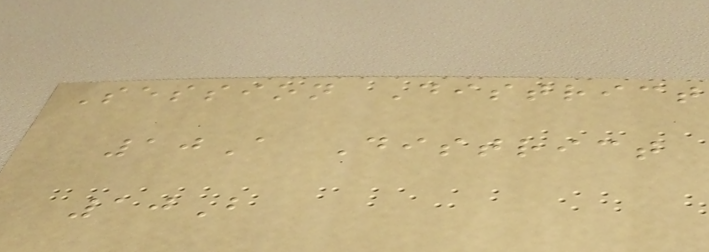Session District
10A District
10B
